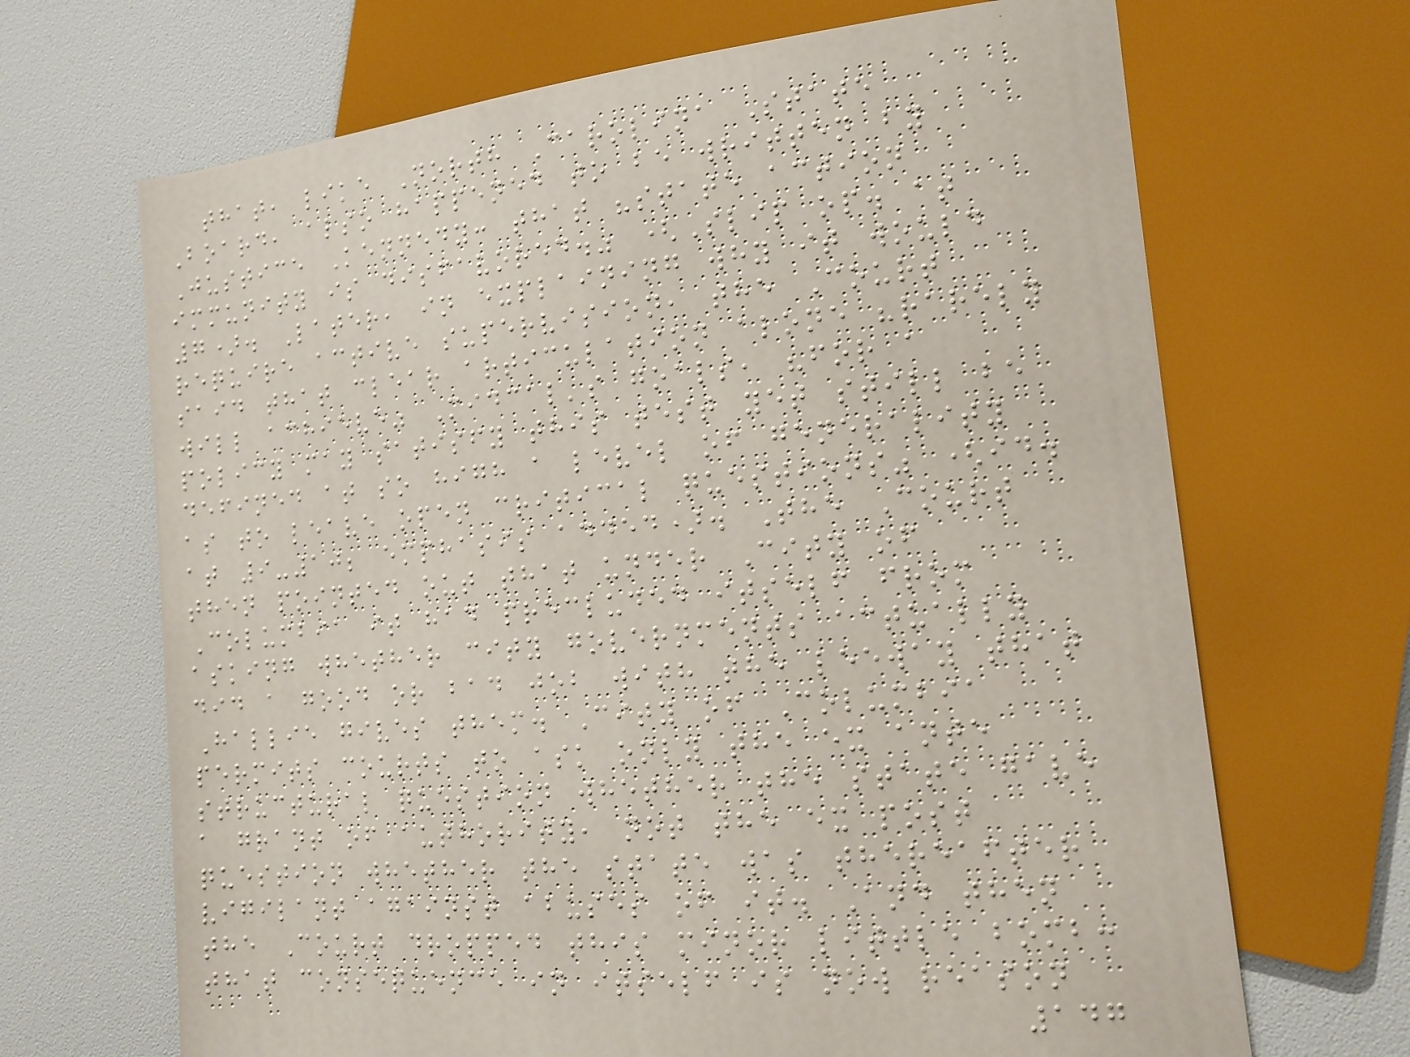that, like North Carolina State
Board, also happened to be written by
Justice Kennedy: that "state action
immunity is disfavored." (Slip op. at
7). Later, in explaining why it would
require active supervision, the Court
said that clear articulation alone "rarely
will achieve" Midcal's goals, "for a
policy may satisfy this test yet still be
defined at so high a level of generality
as to leave open critical questions" (id.
at 9-10; emphasis added). The Court
then pointed out that under City of
Columbia it had precluded itself from
asking whether city governments actually
did a good or bad job with the leeway that
Hallie gives them. City of Columbia
permits courts to ask only the ex ante
structural question whether the state gave
a grant of authority, not the ex post
question whether the state was thereafter
vigilant against abuses of it. And then
the Court dropped this minor little bomb:
that consequence in itself is now reason
147
